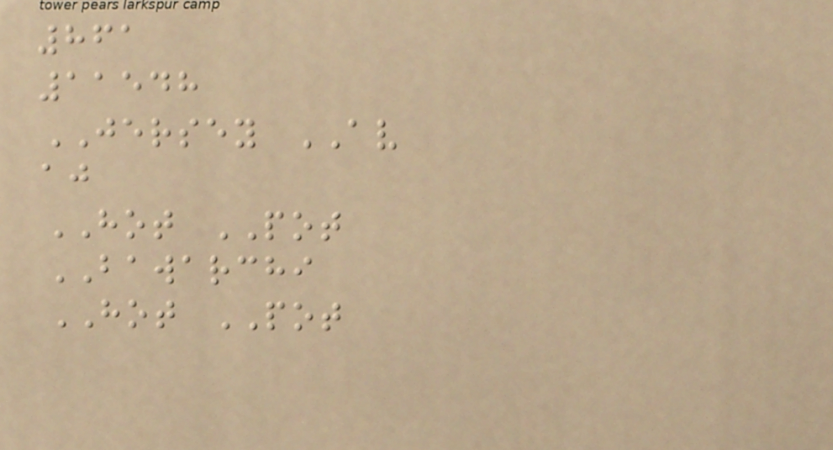861
11548
JERSEY AV
aj
HOT POT
BAWARCHI
HOT POT
